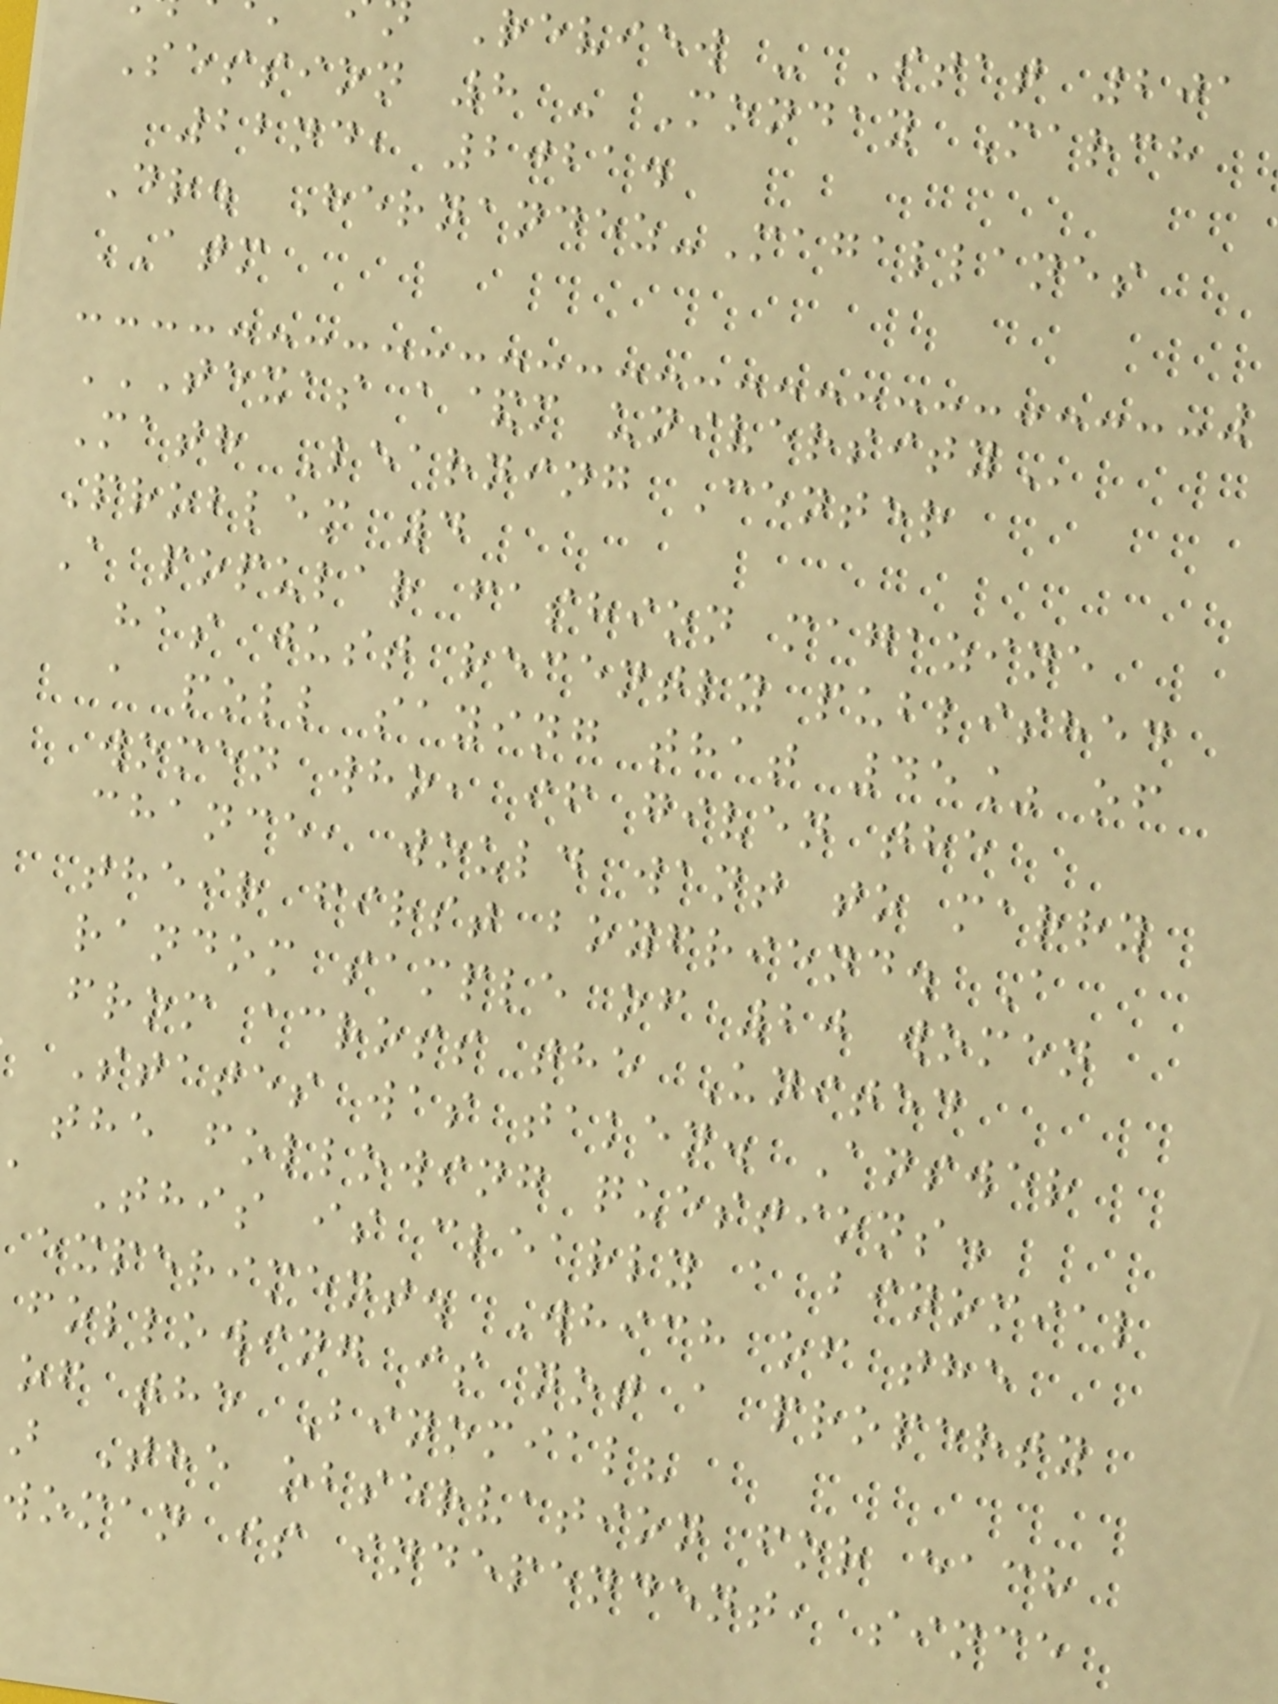Review - Stat 201
Session 8 - Monday March
22nd, 2021.
Dr. Hernandez-Magallanes
ATM
TEXAS A&M UNIVERSITY
Math Learning Center
Problem 4
A popular fashion magazine
has just recently published
a poll saying that 45% of
women who, if given the
chance, would want to marry
their first boyfriend. A
random sample of 20 women
from across the United
States was taken. Answer
the following questions.
a This is clearly a binomial
experiment. Which of the
following is not a property
of the Binomial?
The observation for each
woman is independent, since
